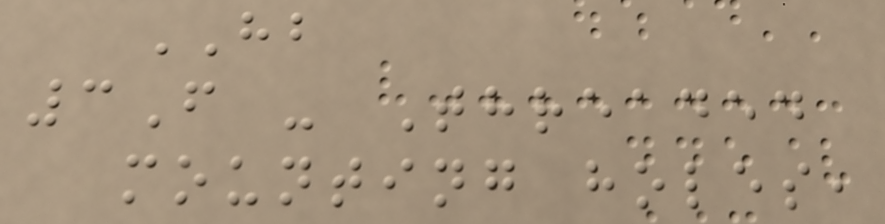HB
3F - Threaded
mounting holes,
